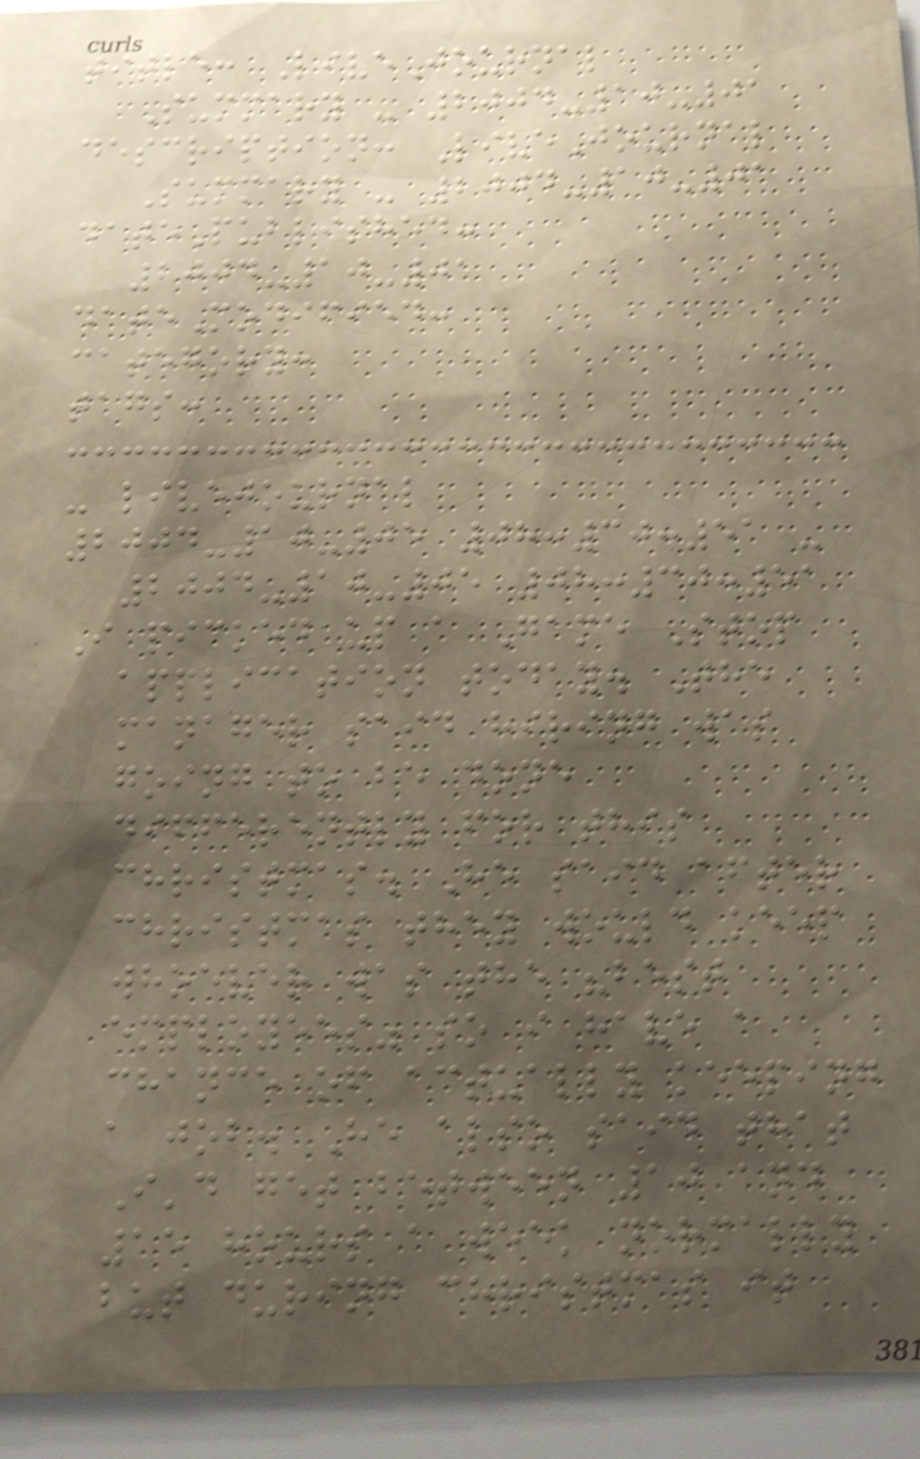title: LiveJournal
Summary - 2004-10-01
description: LiveJournal
Summary - 2004-10-01
datePublished:
2004-10-01
dateModified:
category:
tags:
- livejournal
2004-10-05 08:30:51 -
2004-10-05 08:30:51
I picked up a Game Stop
application today. The
manager said hiring was
going to be done
differently for this
christmas. He said after
christmas they would keep
whoever was the "best
employees" so i have a
chance of actually keeping
a job. He also said that
I'd get between 10 and
15 hours a week normally
but during christmas it
